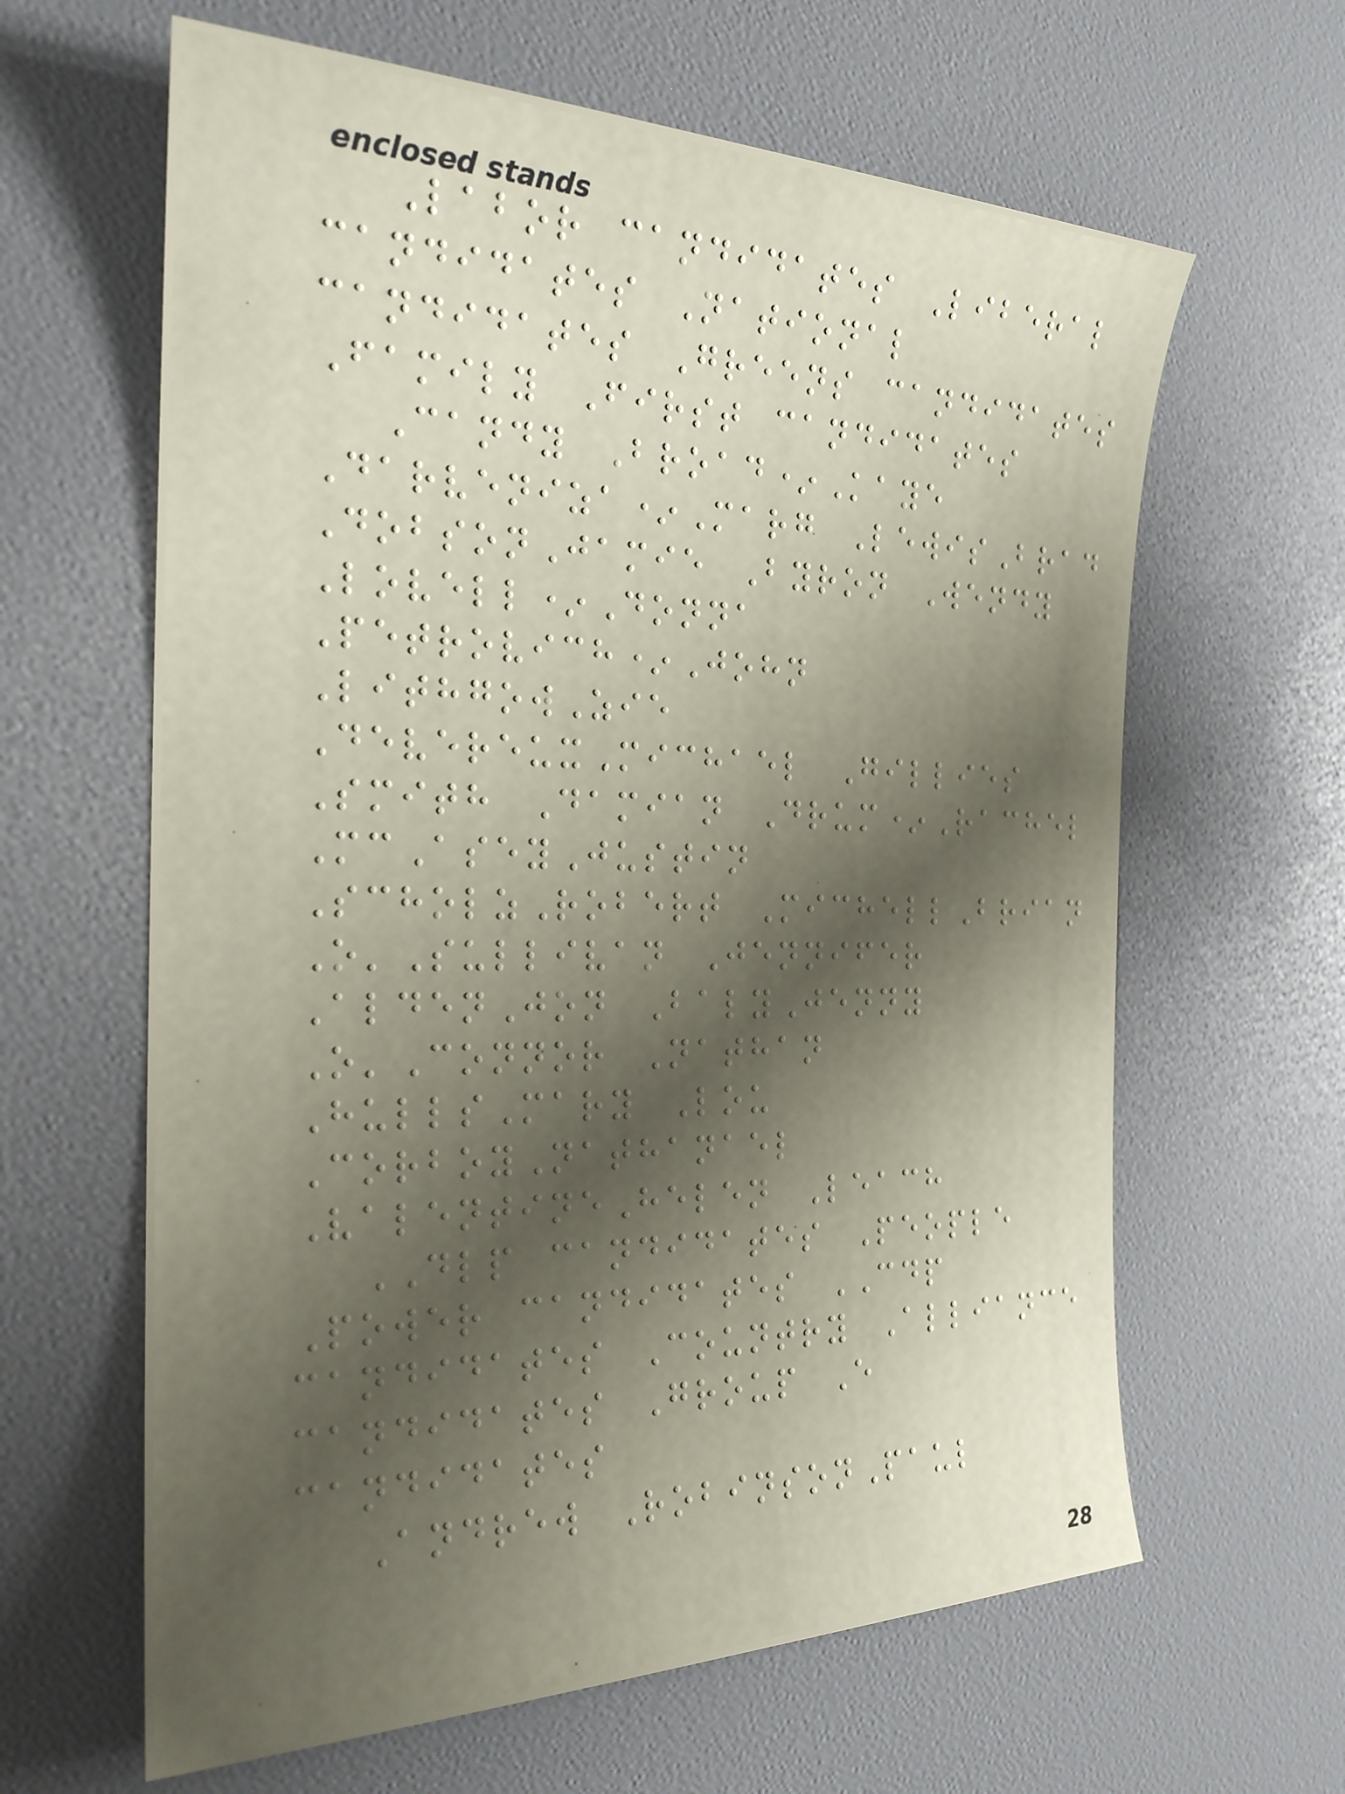Labor candidates Liberal
candidates National
candidates Greens candidates
Family First candidates
Candy Broad*Kaye
Darveniza*Marg LewisBrad
DobsonJamie Byron Wendy
Lovell*Donna
Petrovich*John
LithgowZie
DevereuxMichael Gillies
Smith Damian Drum*Rachel
McAseyJustin
ScholzRobert MichellBrian
O'Sullivan Jennifer
AldenJon BalyJenny
O'Connor Nathan
HullsMary Lou
CorboyNathanael
ValentineHelen Leach
DLP candidates People
Power candidates CDP
candidates Country Alliance
candidates Group E
candidates
Andrew RobinsonPaul
